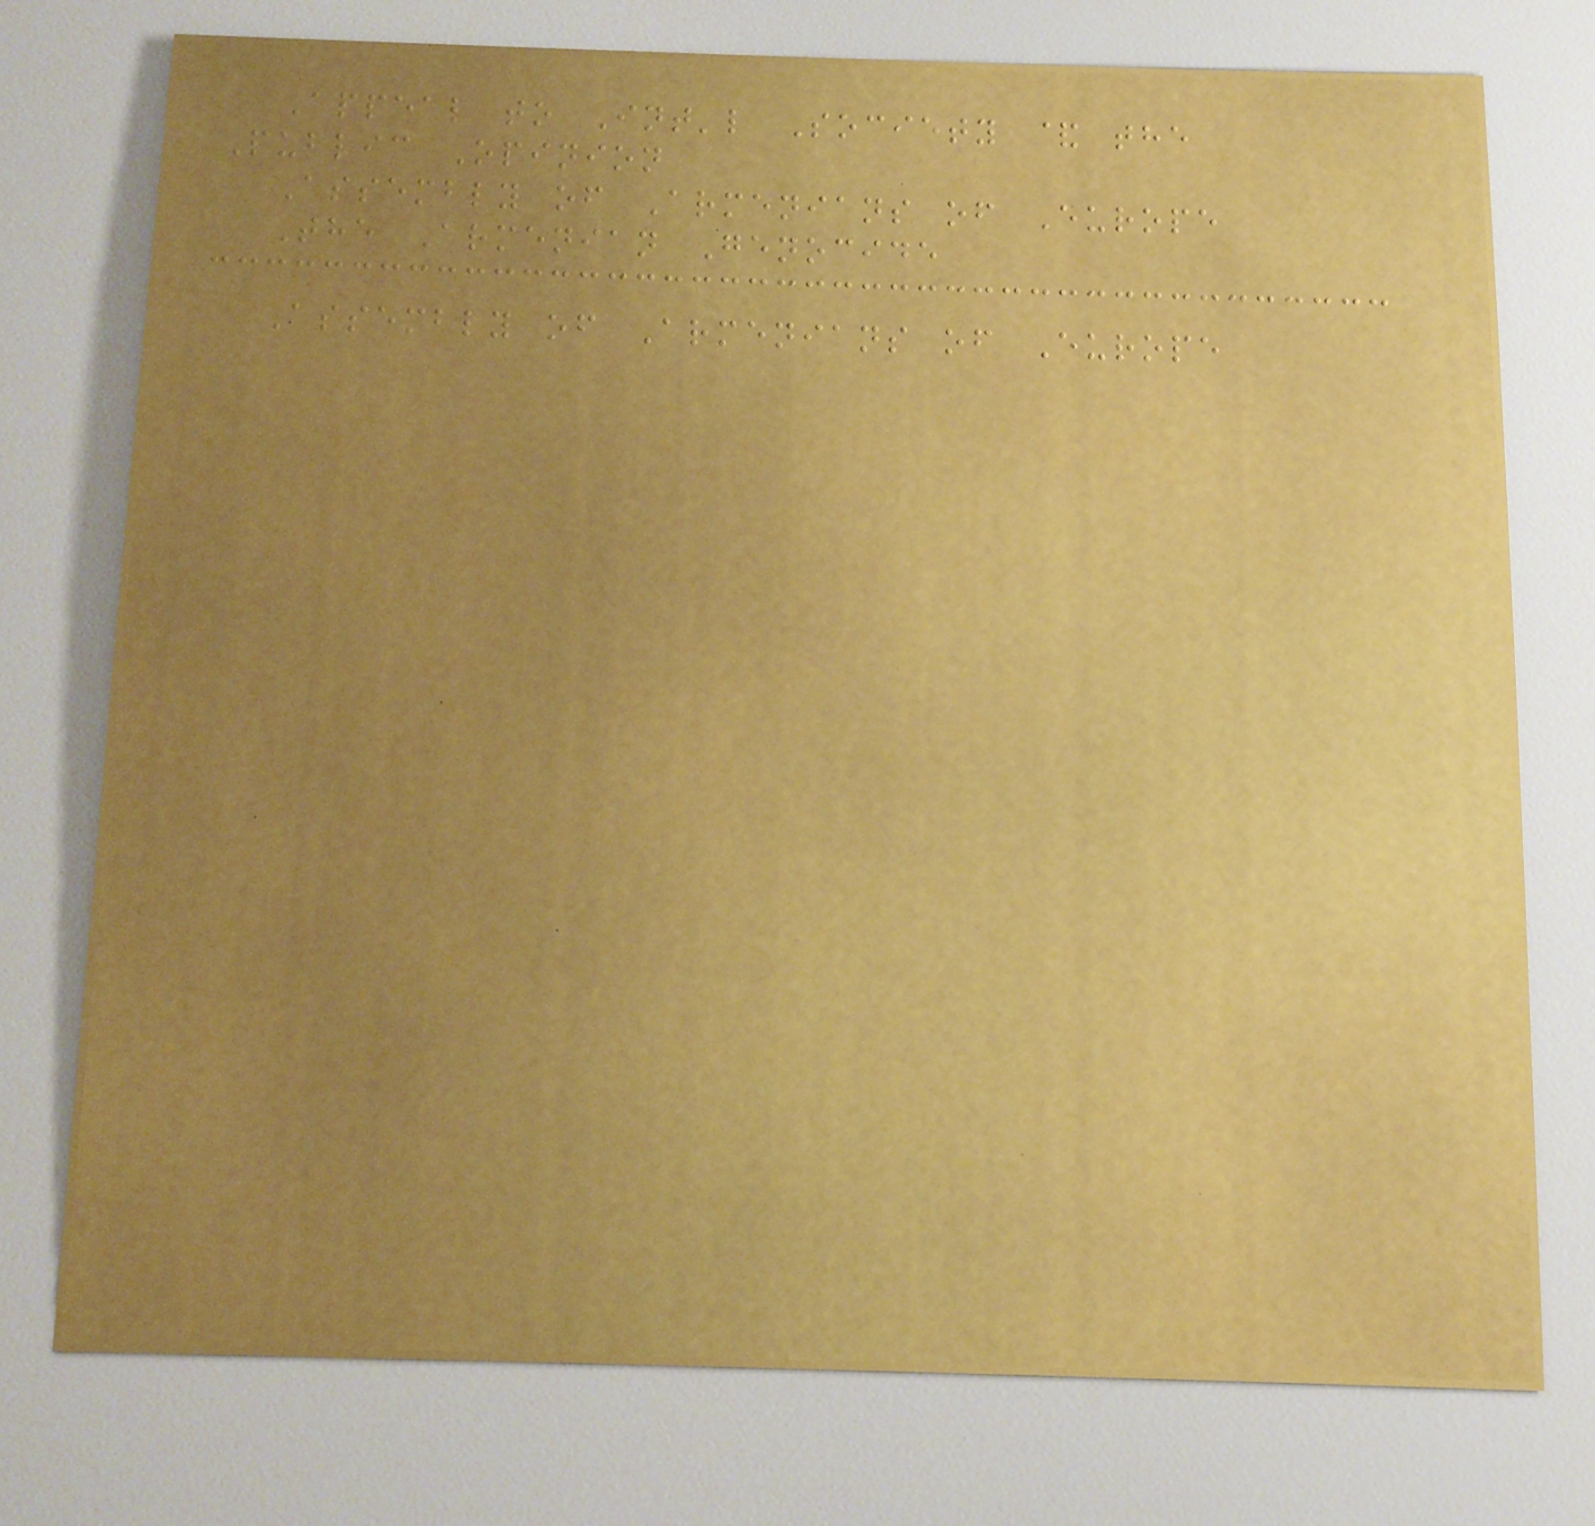Appeal to Int'l Society & the
Public Opinion
Assembly of Armenians of Europe
The Armenian Genocide
Assembly of Armenians of Europe
